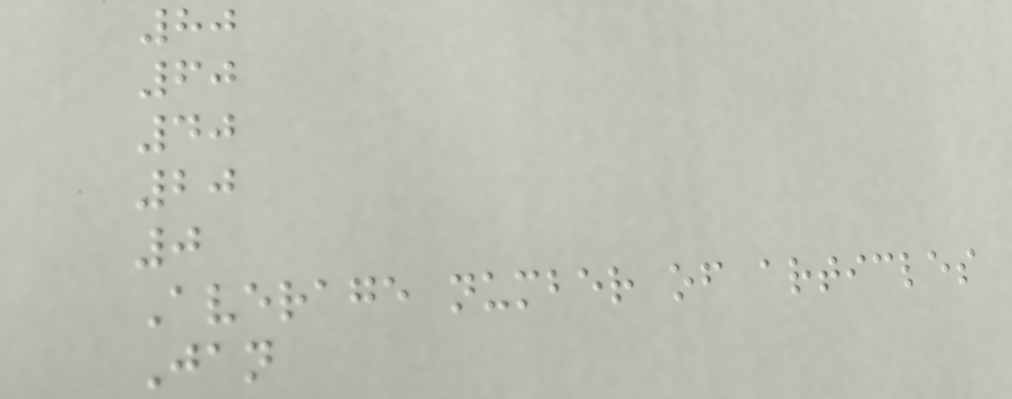80
60
40
20
0
Average number of articles
Jan
